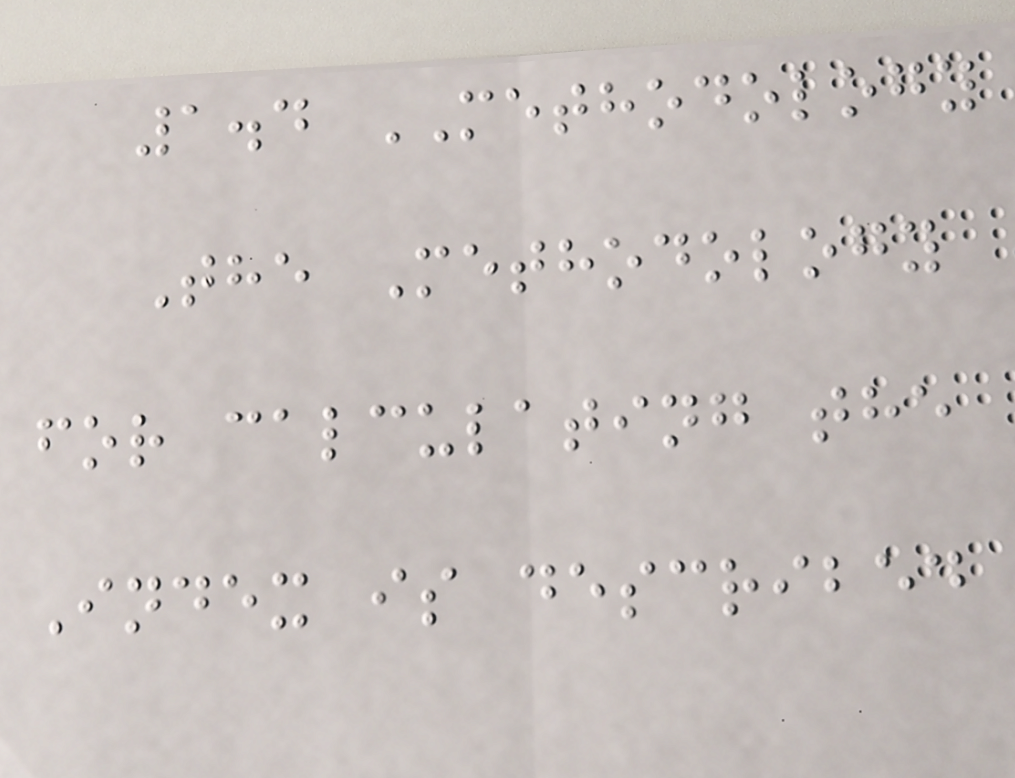1.4 METHODOLOGY
The Methodology
for calculating the
Index is described
